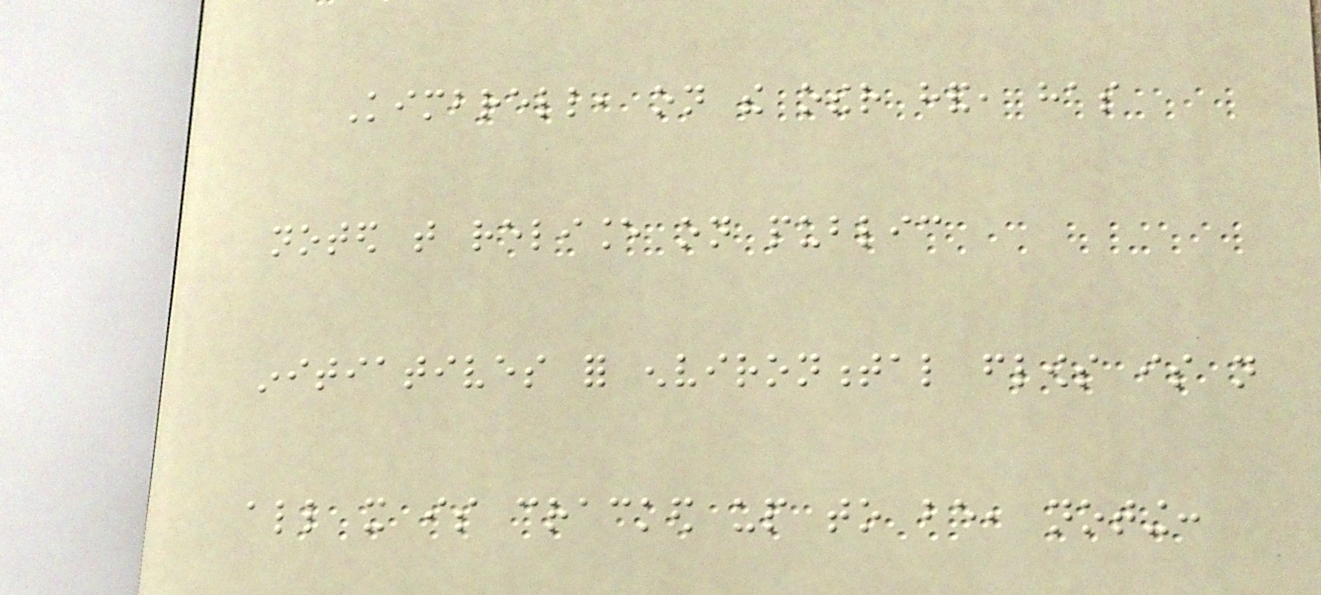Kimbrell, on the other hand, has
noted that reliance on public
initiatives for environmental flows is not
all it is cracked up to be, noting:
